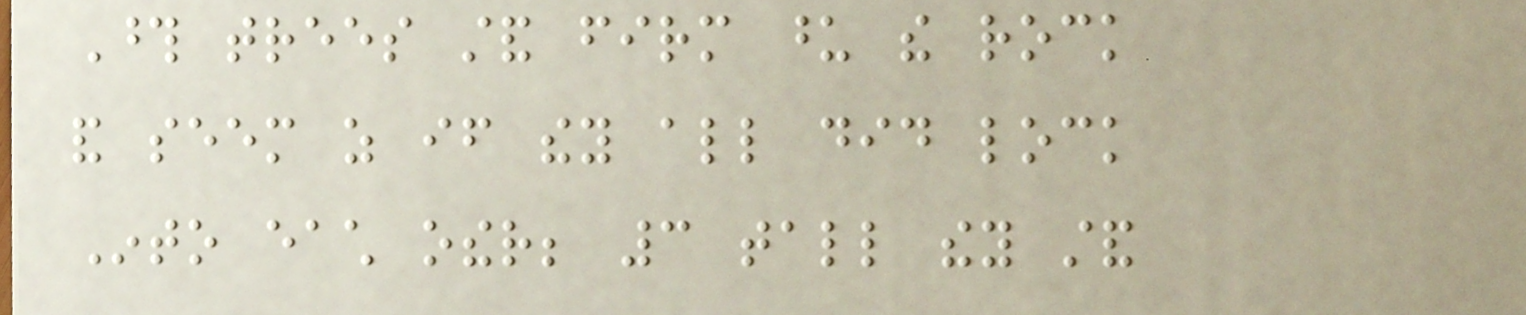Those trees stand firm upon the rock
and seem as if they all did lock
Into each other; 3 tall they stand
